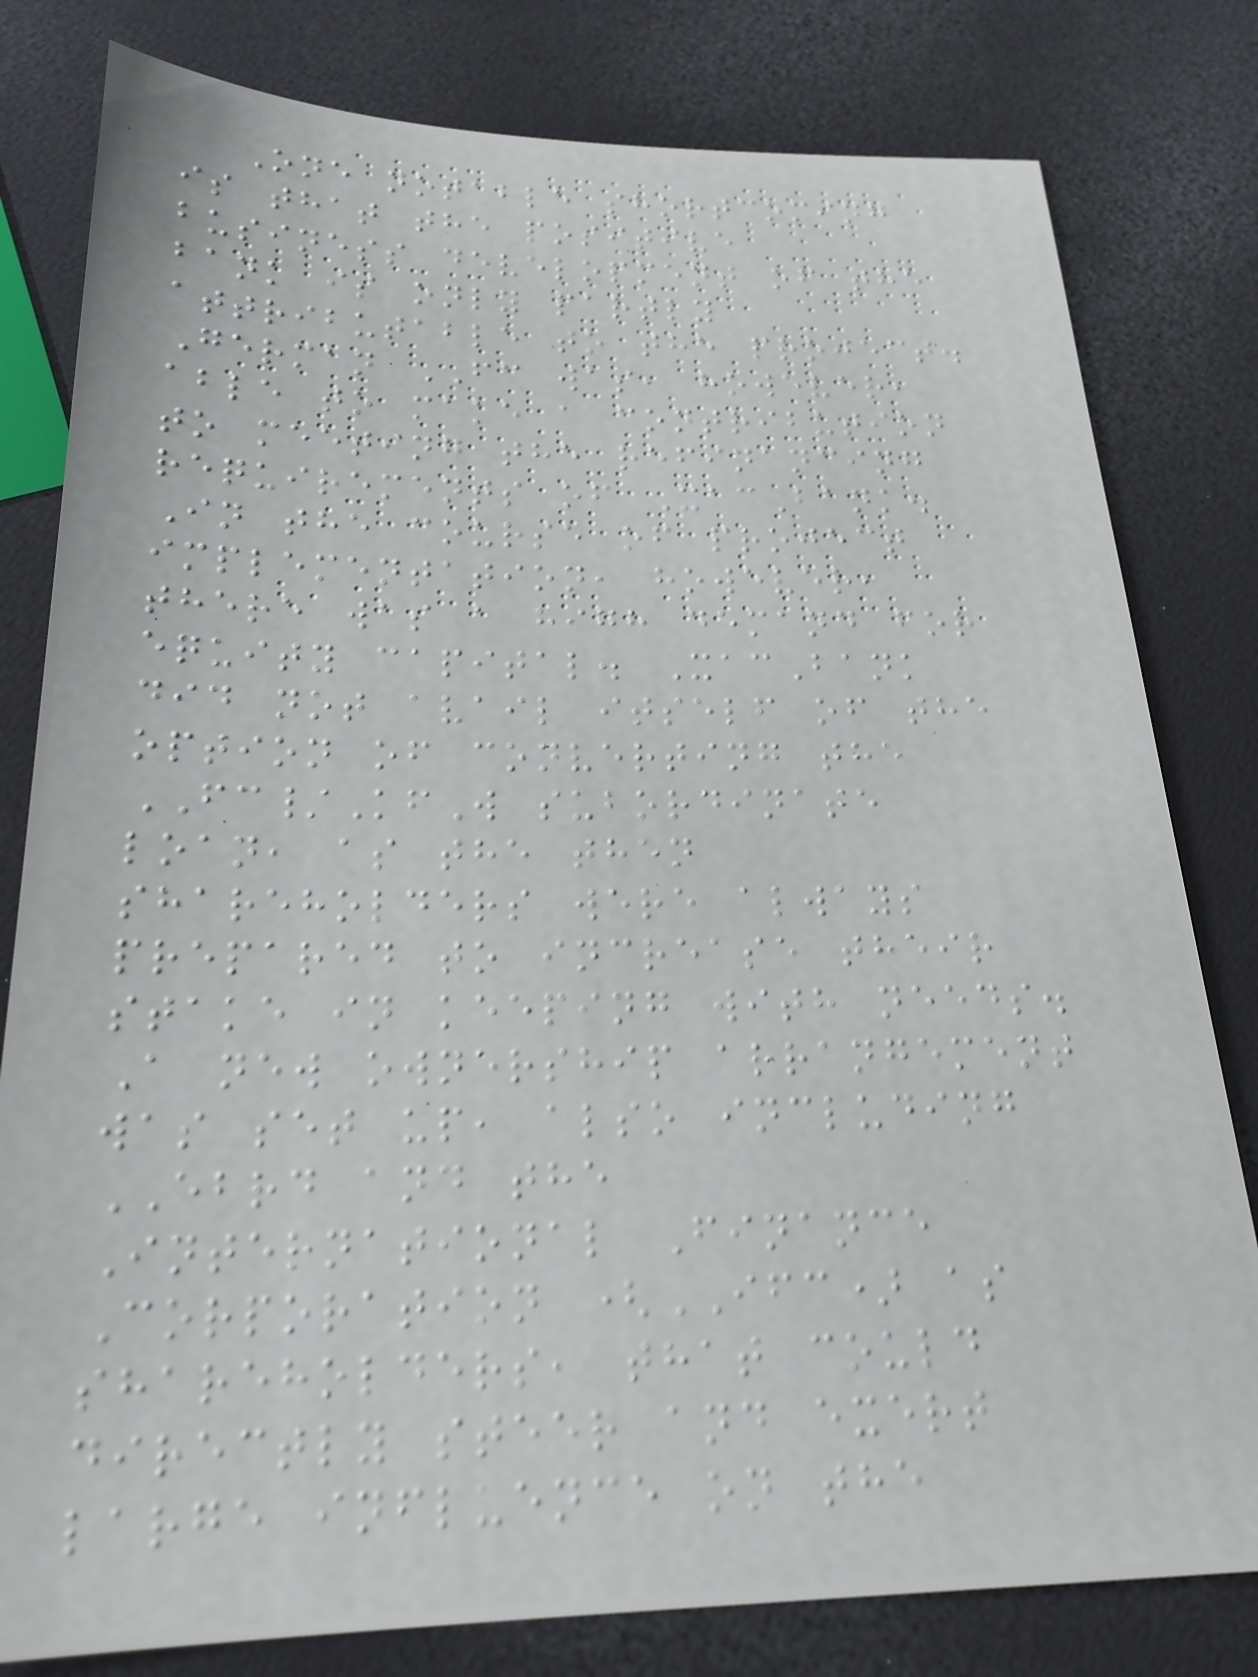One notable shortcoming
is that the positive
business development of the
bank is only partly
attributable to the project.
German FC was, however,
able to make a contribution
to meeting the refinancing
requirements of XacBank.
In the course of project
implementation, however,
there was a high demand for
equity capital. XacBank
did not avail itself of the
option of converting the
FC/KfW subordinate
loan, as the then
shareholders were always
prepared to increase their
stake in keeping with needs.
A new ownership arrangement
was set up, also including
EBRD and the
International Finance
Corporation (IFC) as
shareholders, that could
directly steer and exert
large influence on the
